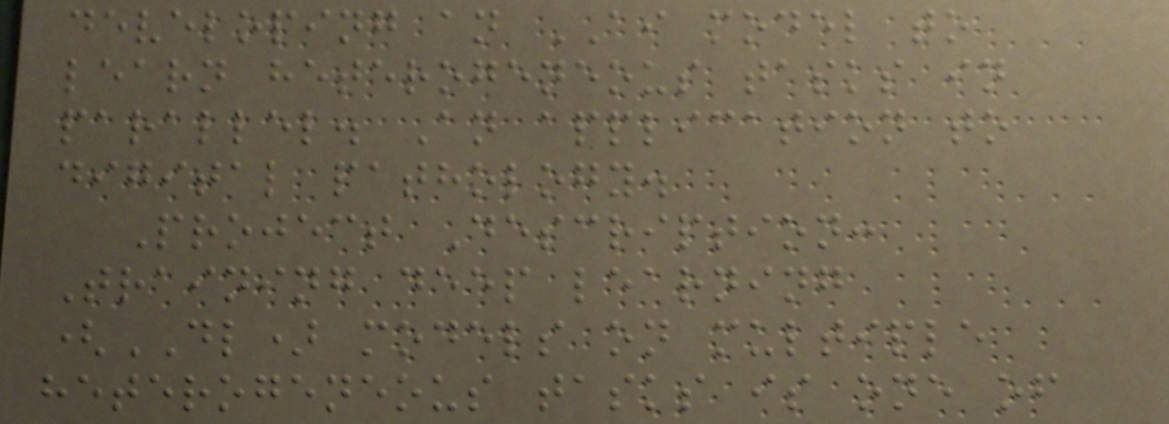developing an AI model to
learn heterogeneous tasks in
parallel. An application to
digital pathology.
Project Description:
Training deep learning
(DL) models on multiple
heterogeneous tasks is one of
